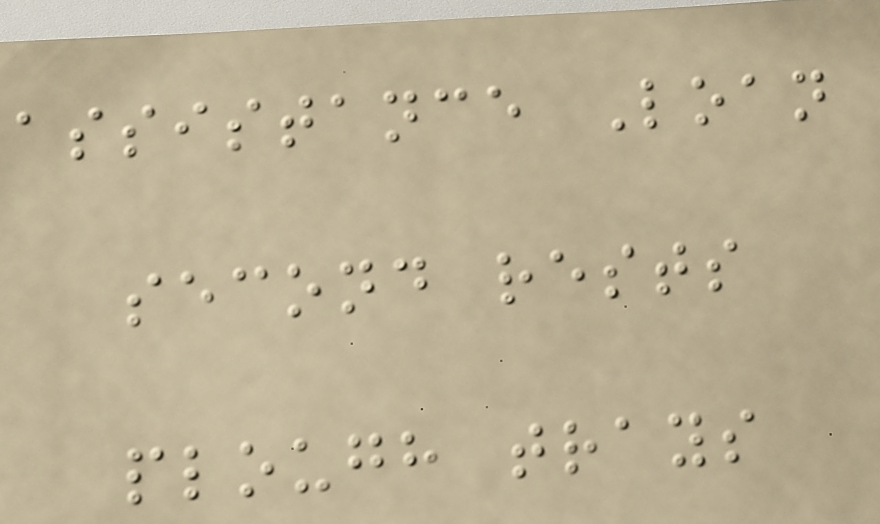assistance Loan
second rests
plough trays
